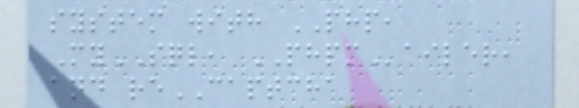system with PHP,
MySQL, PHPMailer,
and reCAPTCHA
